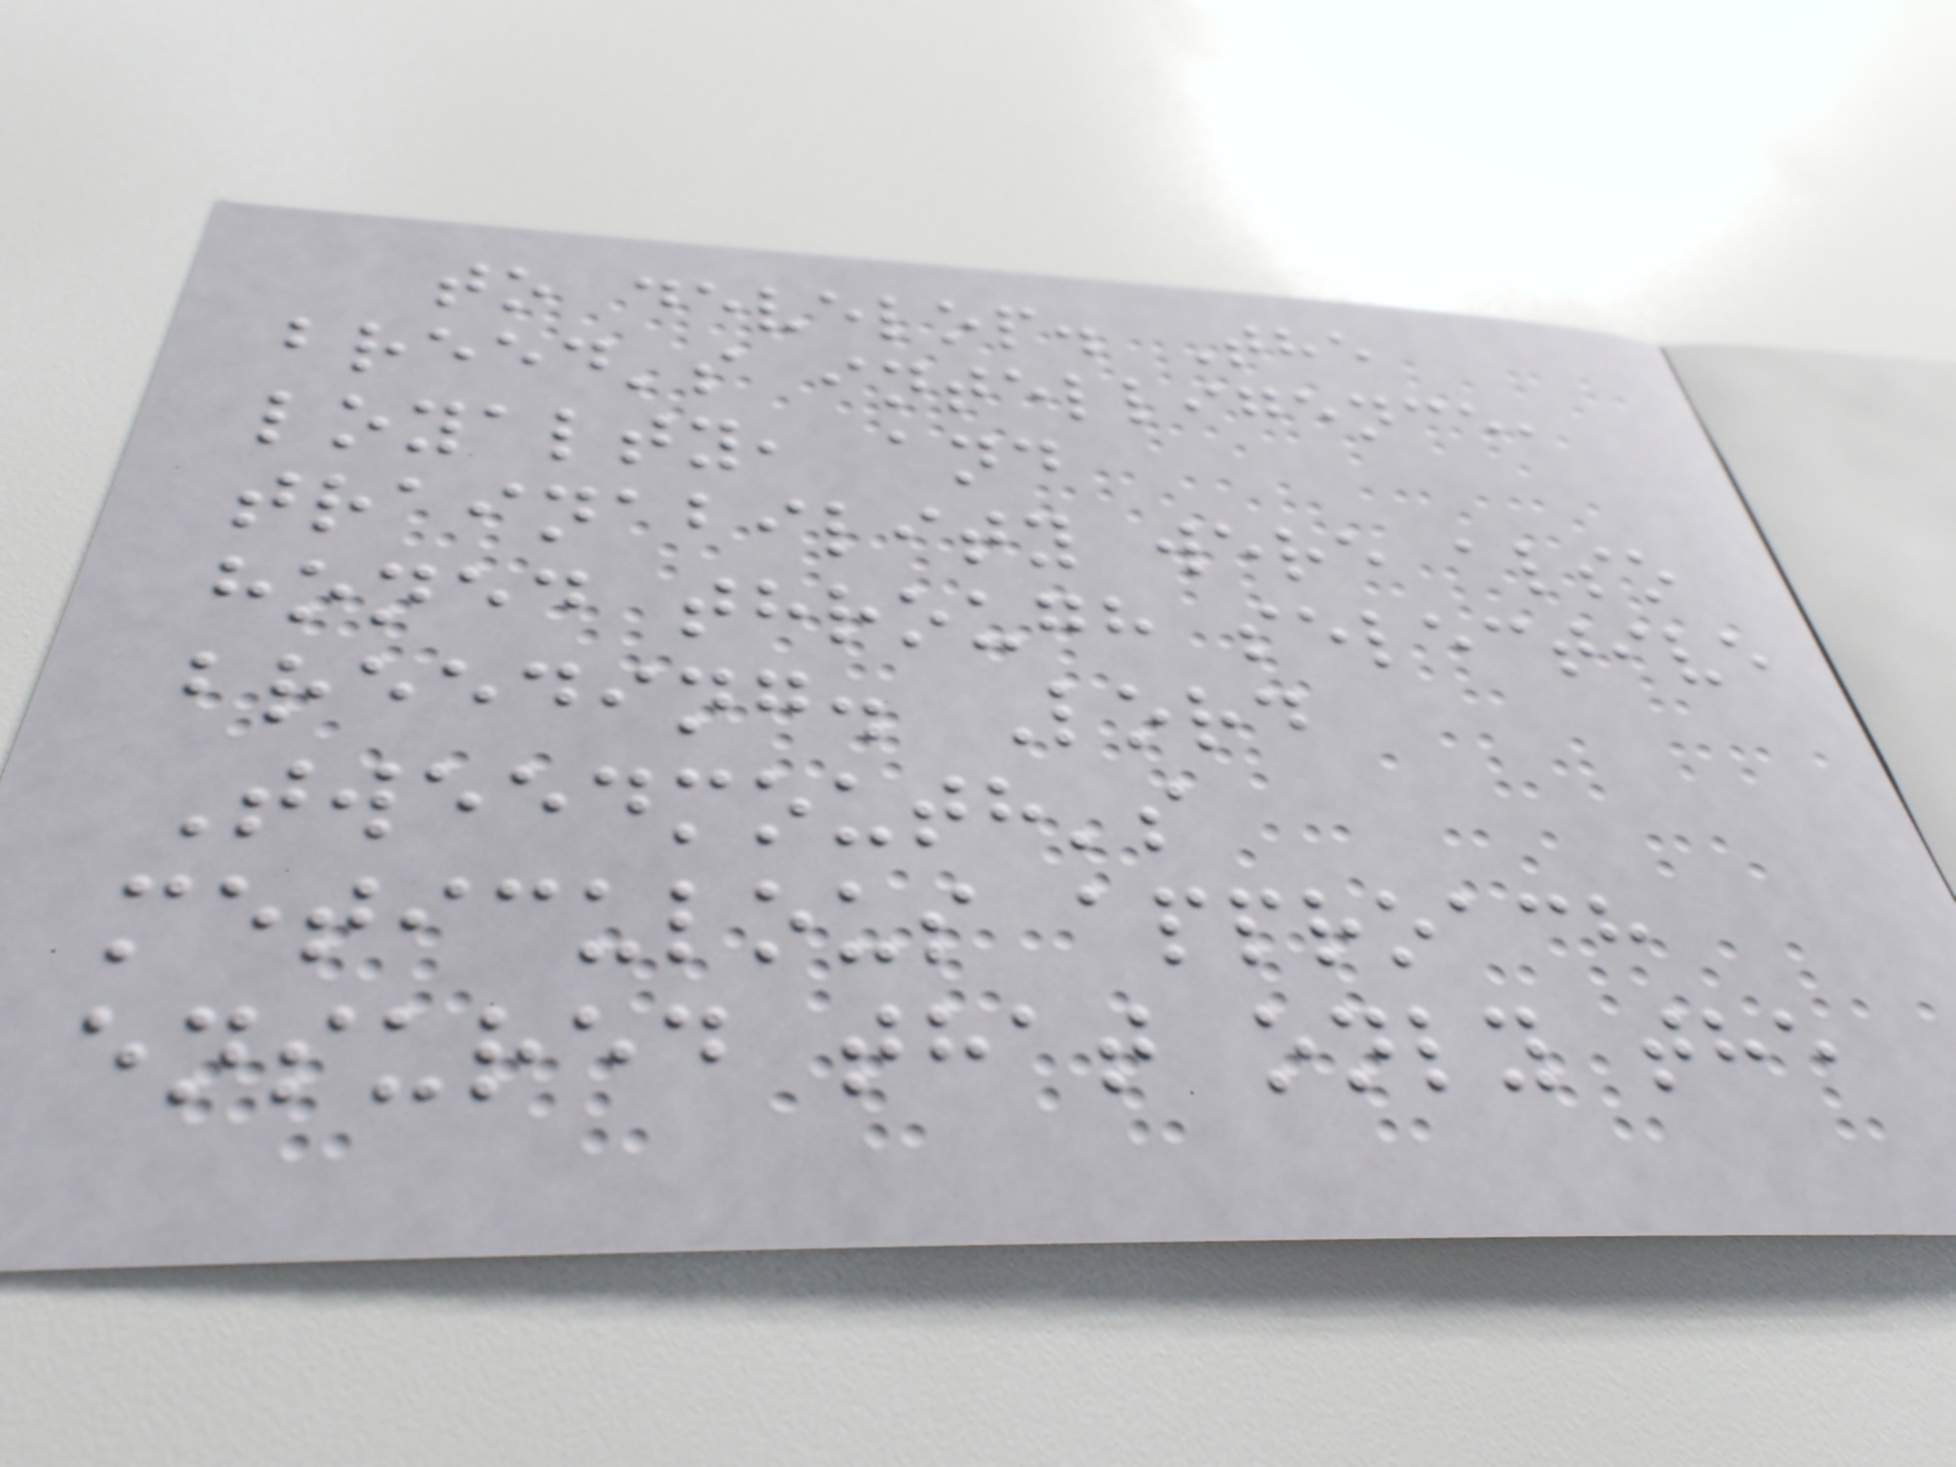to develop. The
breed's intelligence,
loyalty, and
trainability were also
honed through selective
breeding. Lord
Tweedmouth's
meticulous approach
ensured that only the
